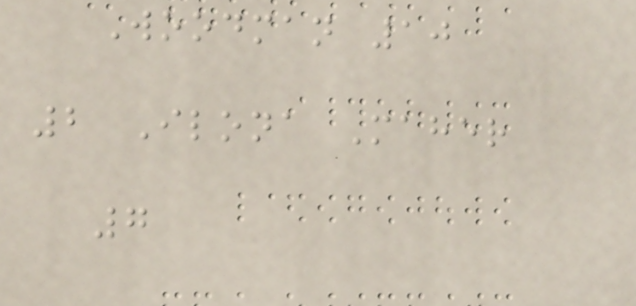Woodman 10
2 Ilona Maher
7
